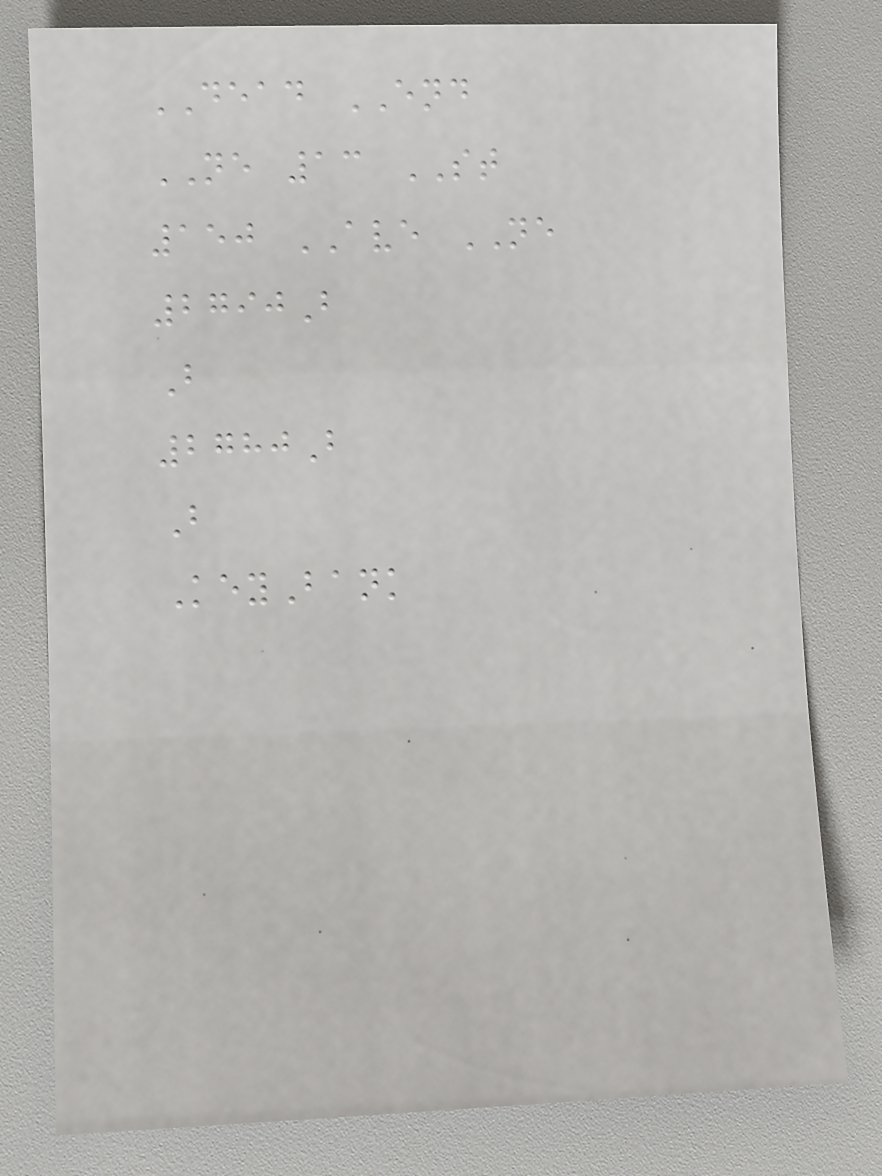DEAD END
NE 13 ST
150 AVE NE
2790B
B
2780B
B
KeyBank
